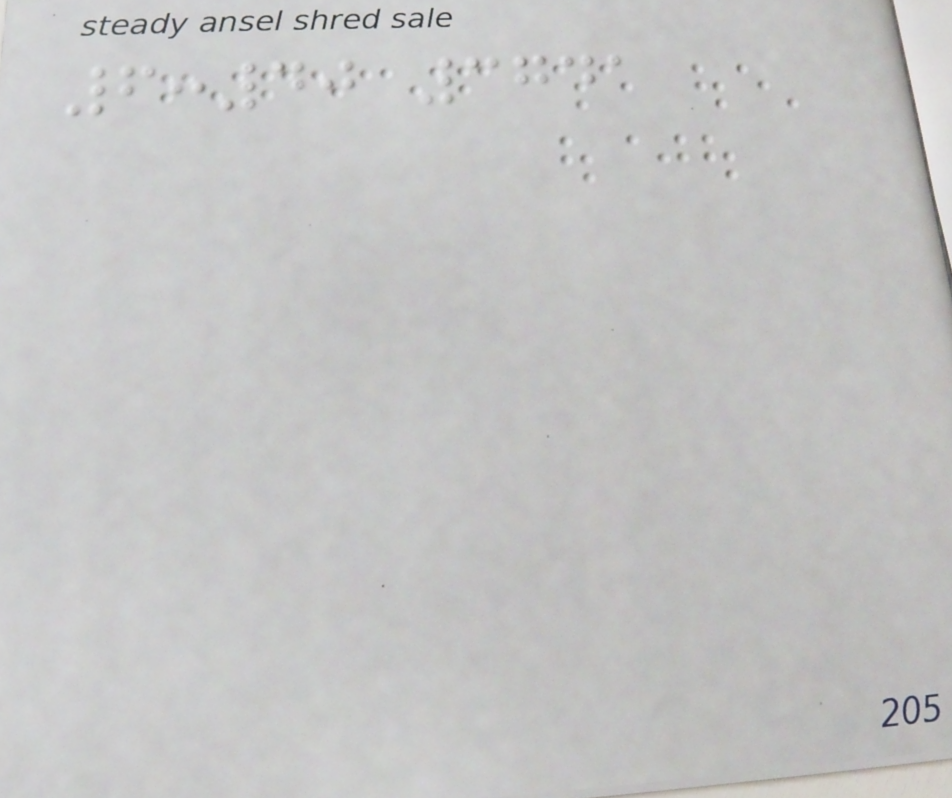6:40 3741
